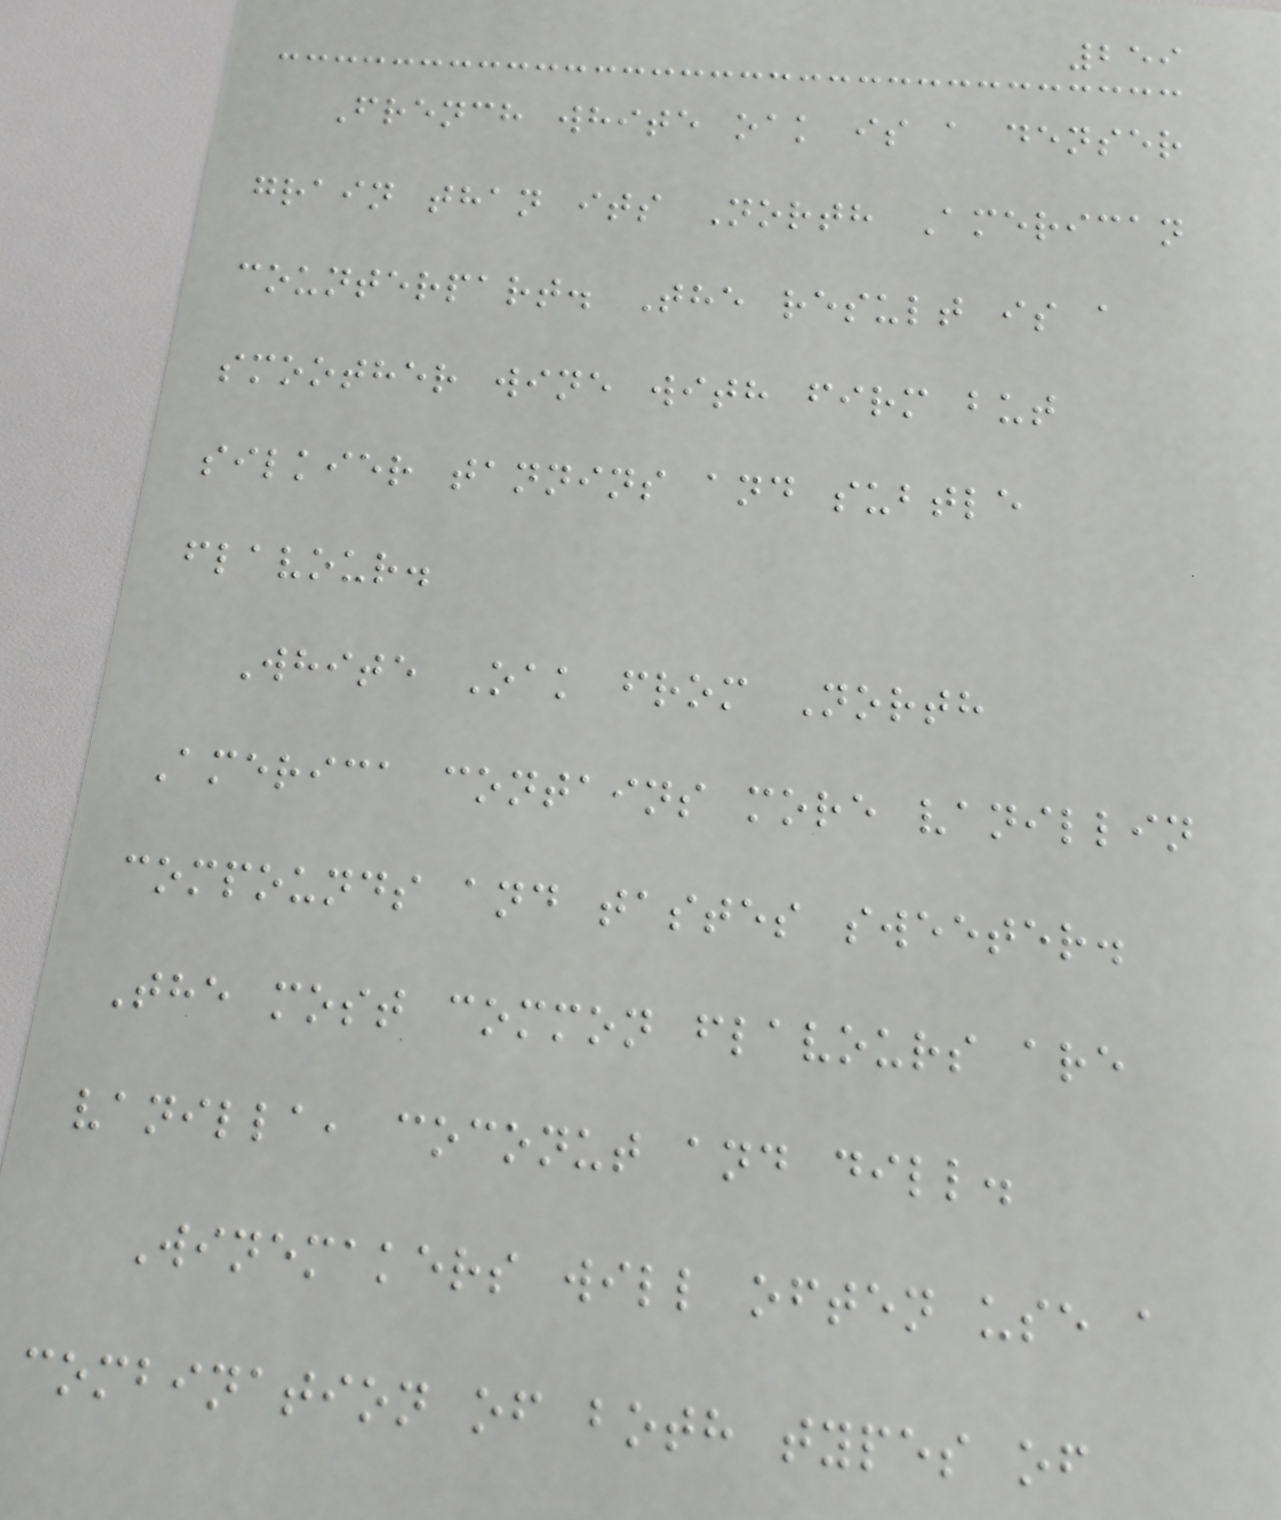259
French white oak is a denser
grain than its North American
counterpart. The result is a
smoother wine with firm but
silkier tannins and subtle
flavour.
White Oak from North
America contains more vanillin
compounds and tastes sweeter.
The most common flavours are
vanilla, coconut and dill.
Winemakers will often use a
combination of both types of
